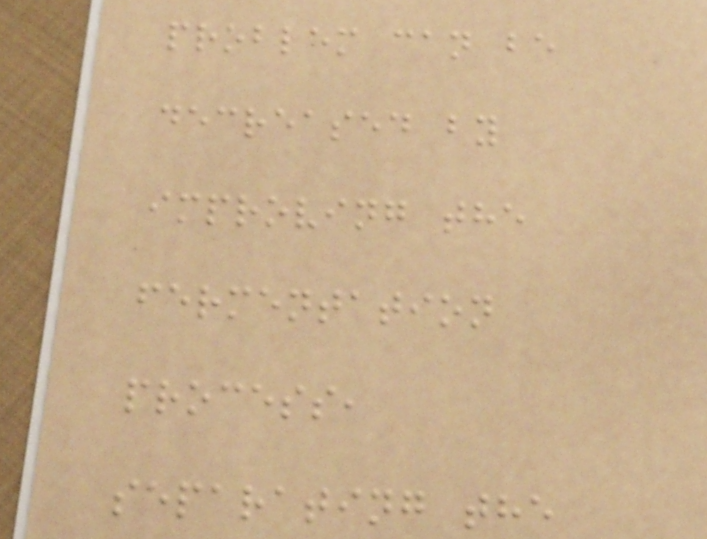problem can be
decreased by
improving the
fermentation
process,
separating the
